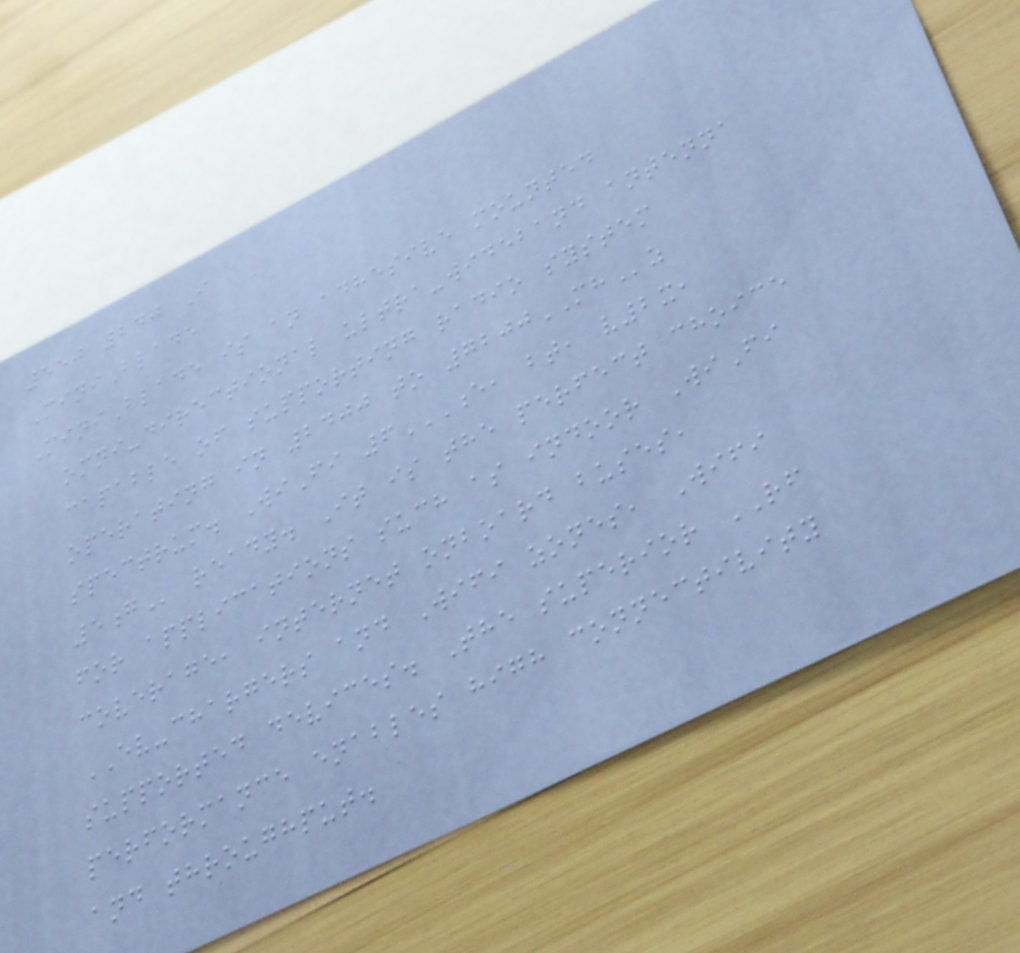550 240 I
MiniBlade
MiniBlade is an adhesive mounted
omni-directional ultra-wideband antenna
capable of supporting radio system
operating in 2400 to 7200MHz
spectrum. WiFi 6E, BT, V2X,
5G ready. It is the perfect choice
for applications such as indoor WiFi
coverage, internet onboard buses,
EV-chargers and Wifi zones, Wifi
supported devices. The superior RF
performance enables high connectivity
and throughput.
